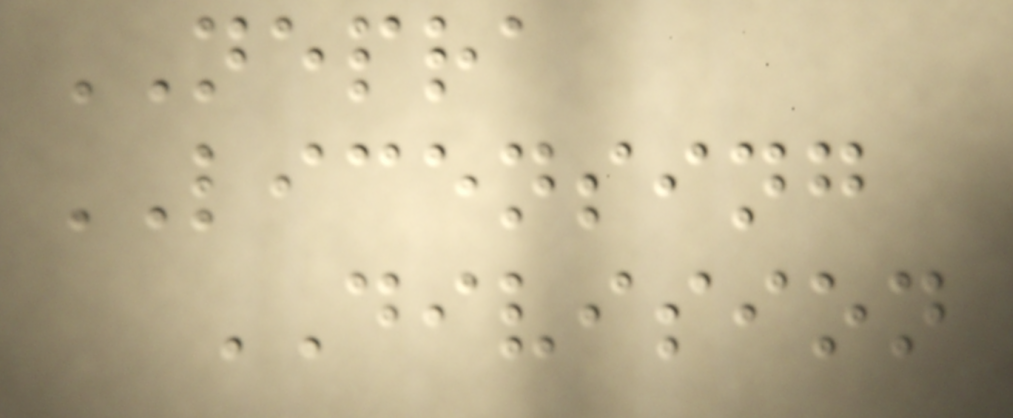NEPRA
LICENSING
DIVISION
